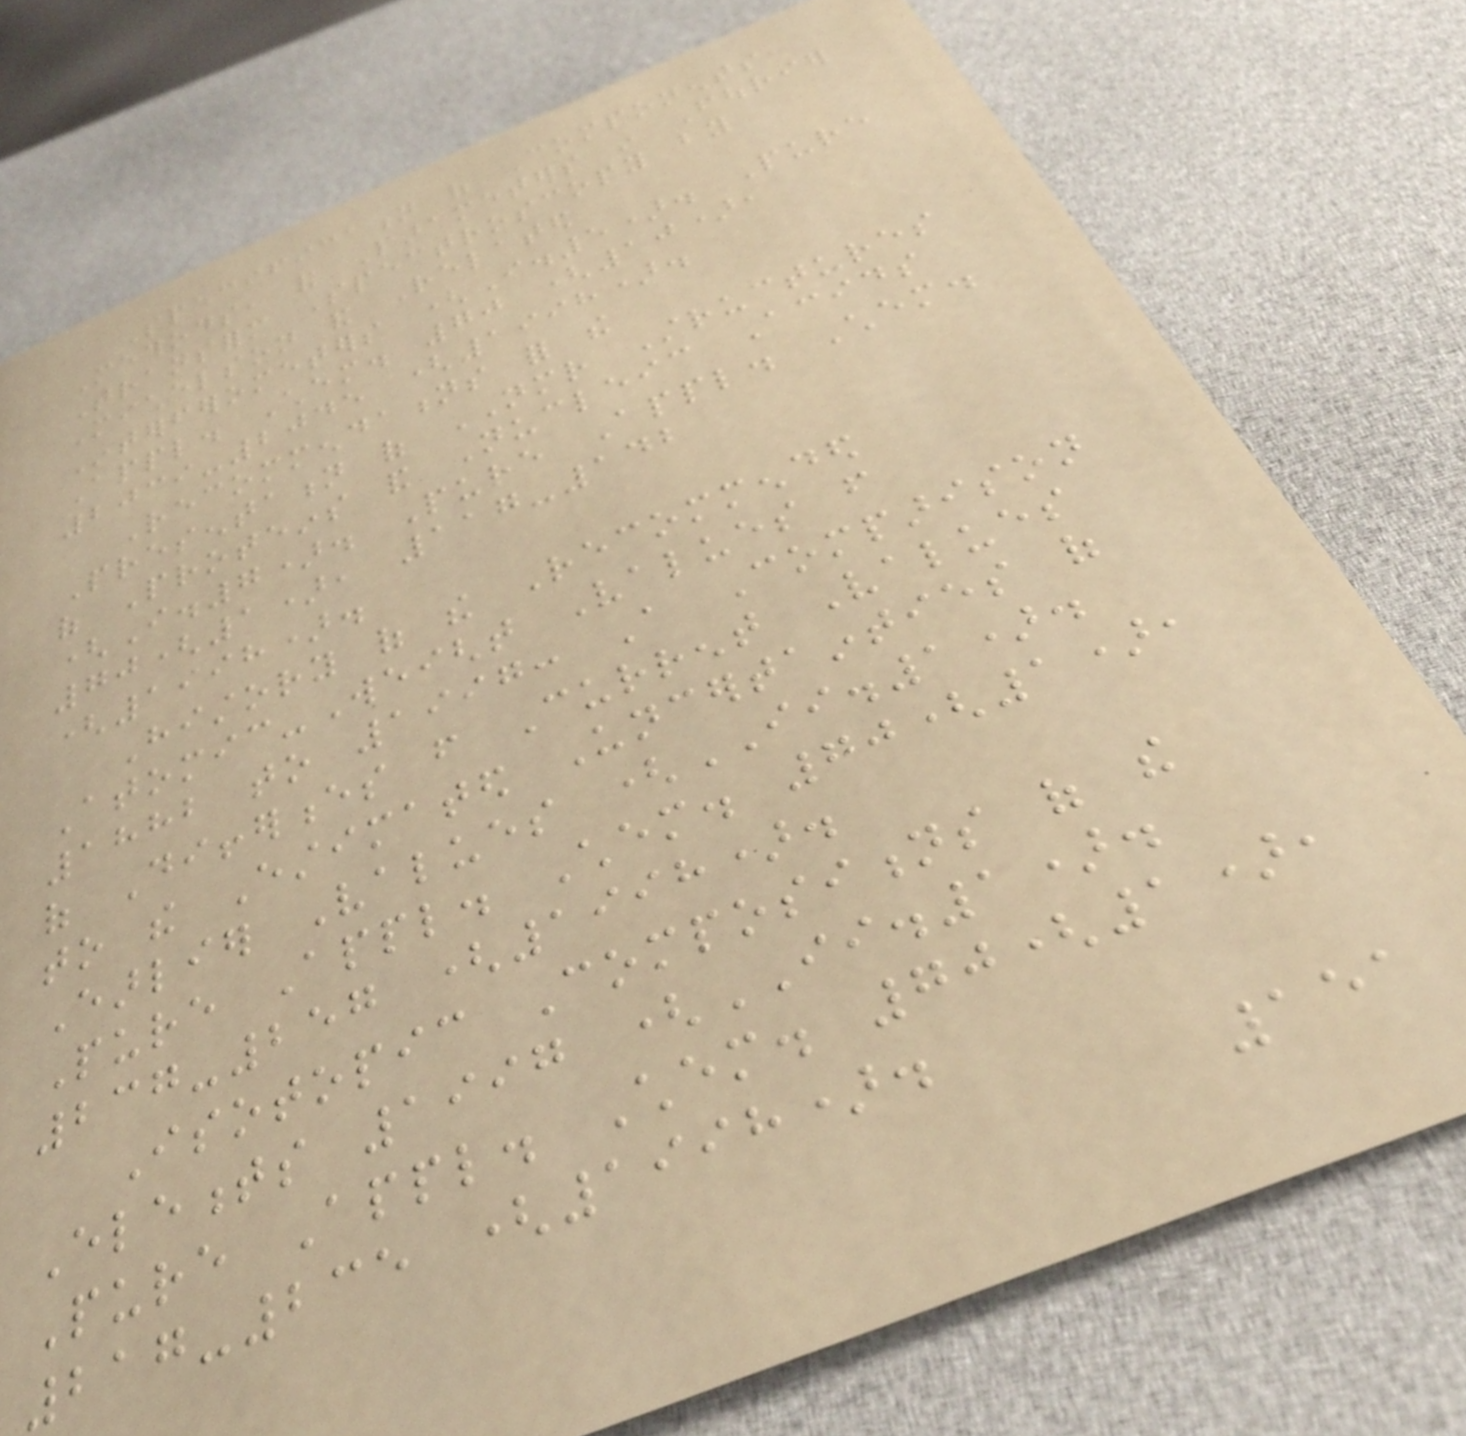Specification of Components,
Methods, and Parameters in Fourier
Transform Spectroscopy by
Michelson and Related
Interferometers (I.5). Pure
Appl. Chem. 70 (10),
2039-2045 (1998).
Recommendations for the
Presentation of NMR Structures
of Proteins and Nucleic Acids
(I.7). Pure Appl. Chem.
70(1), 117-142
(1998).
History of the Recommended
Atomic-Weight Values from
1882 to 1997: A Comparison
of Differences from Current Values
to the Estimated Uncertainties of
Earlier Values (II.1).
Pure Appl. Chem. 70(1),
237-257 (1998).
Isotopic Compositions of the
Elements 1997 (II.1).
Pure Appl. Chem. 70(1),
217-235 (1998).
151
